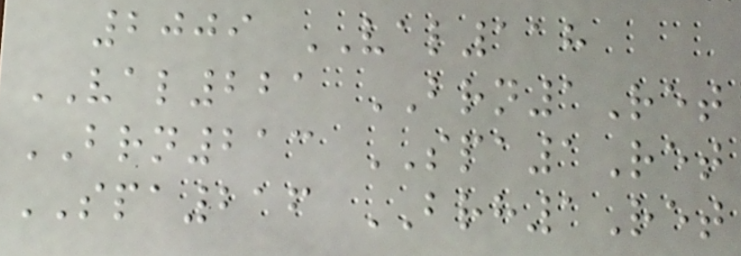2009 VAL118
VAL221 BRN1Ret
BRN213 SPA1Ret
SPA216 BRH1Ret
